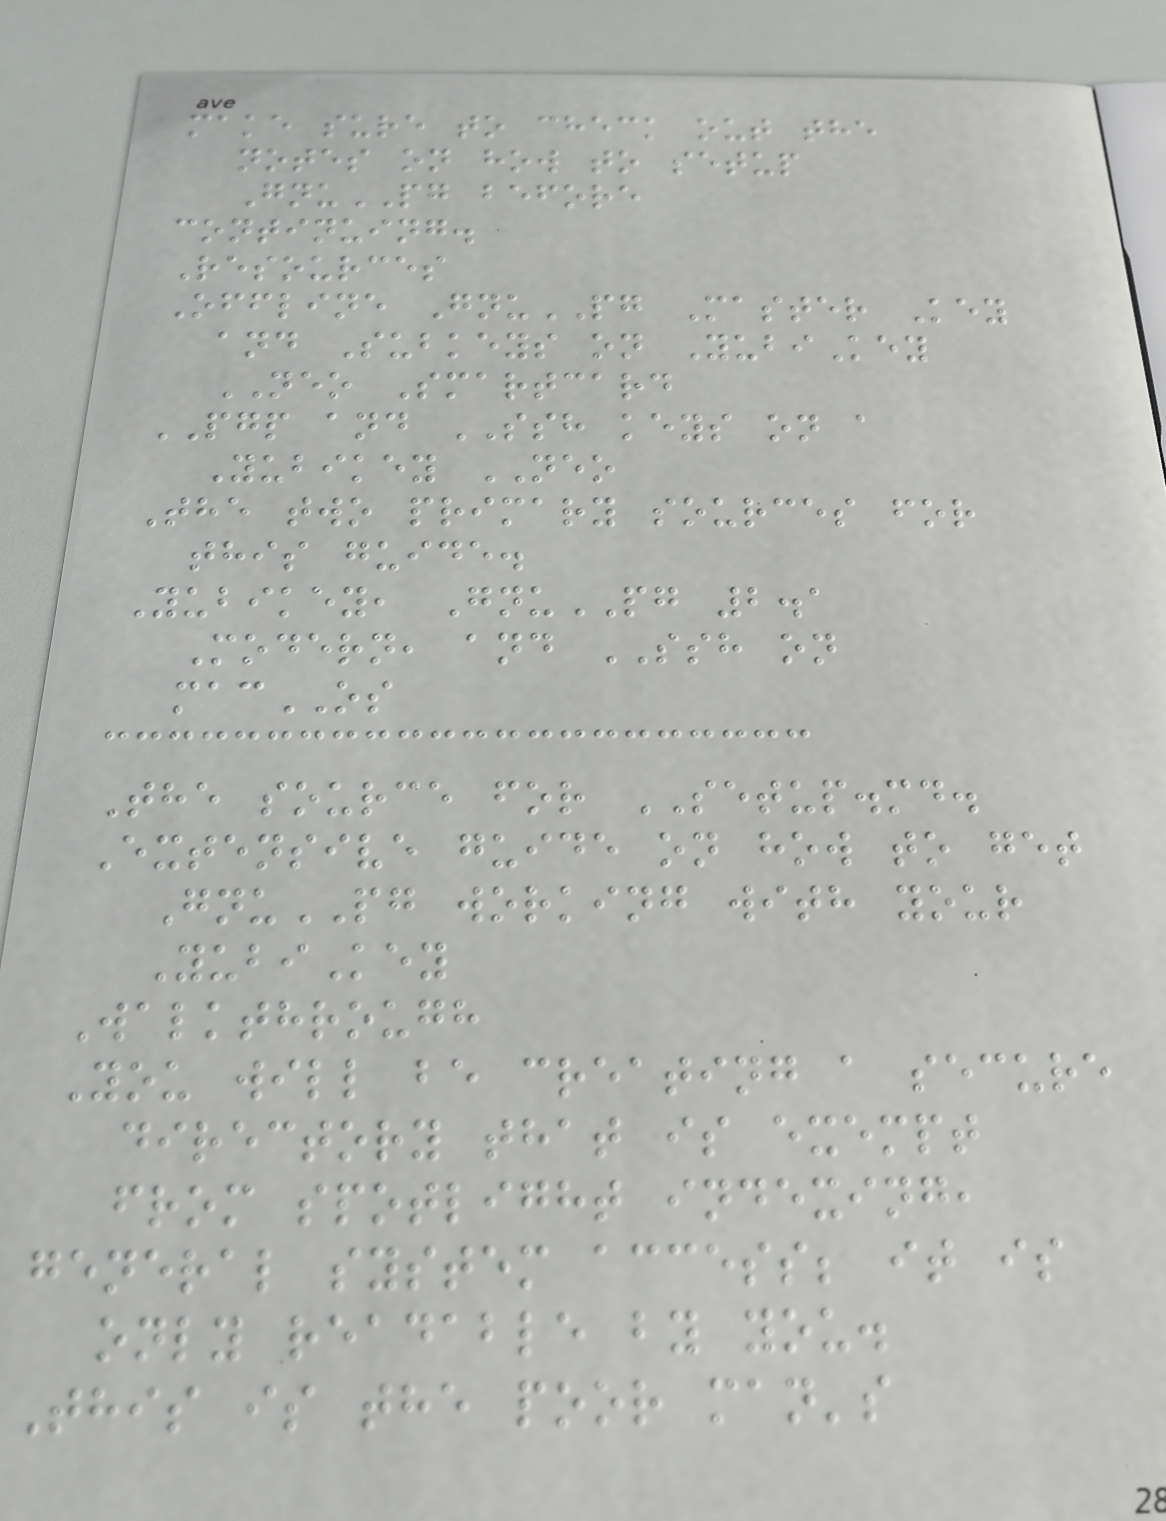make sure to check out the
notes on how to setup
GnuPG before
continuing.
Resources
Offline GnuPG Master Key
and Subkeys on YubiKey
NEO Smartcard
PGP and SSH keys on a
Yubikey NEO
The two primary sources for
this guide.
Yubikey, GnuPG 2.1
Modern, and SSH on
macOS
The source for SETUP.md.
Extensive guide on how to get
GnuPG working with your
YubiKey
Walkthrough
You will be creating a secure
directory that is exempt
from spotlight indexing,
general system access; it is
only readable by you.
This is the poor man's
